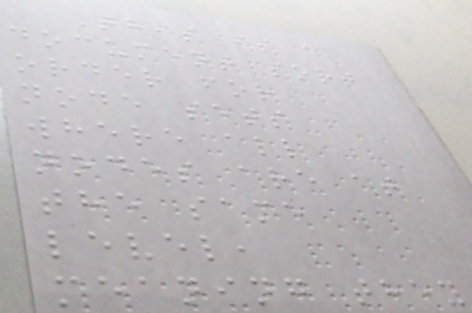This is a
document sort
order for
node sets
where all
nodes are at
the same
level,
meaning they
